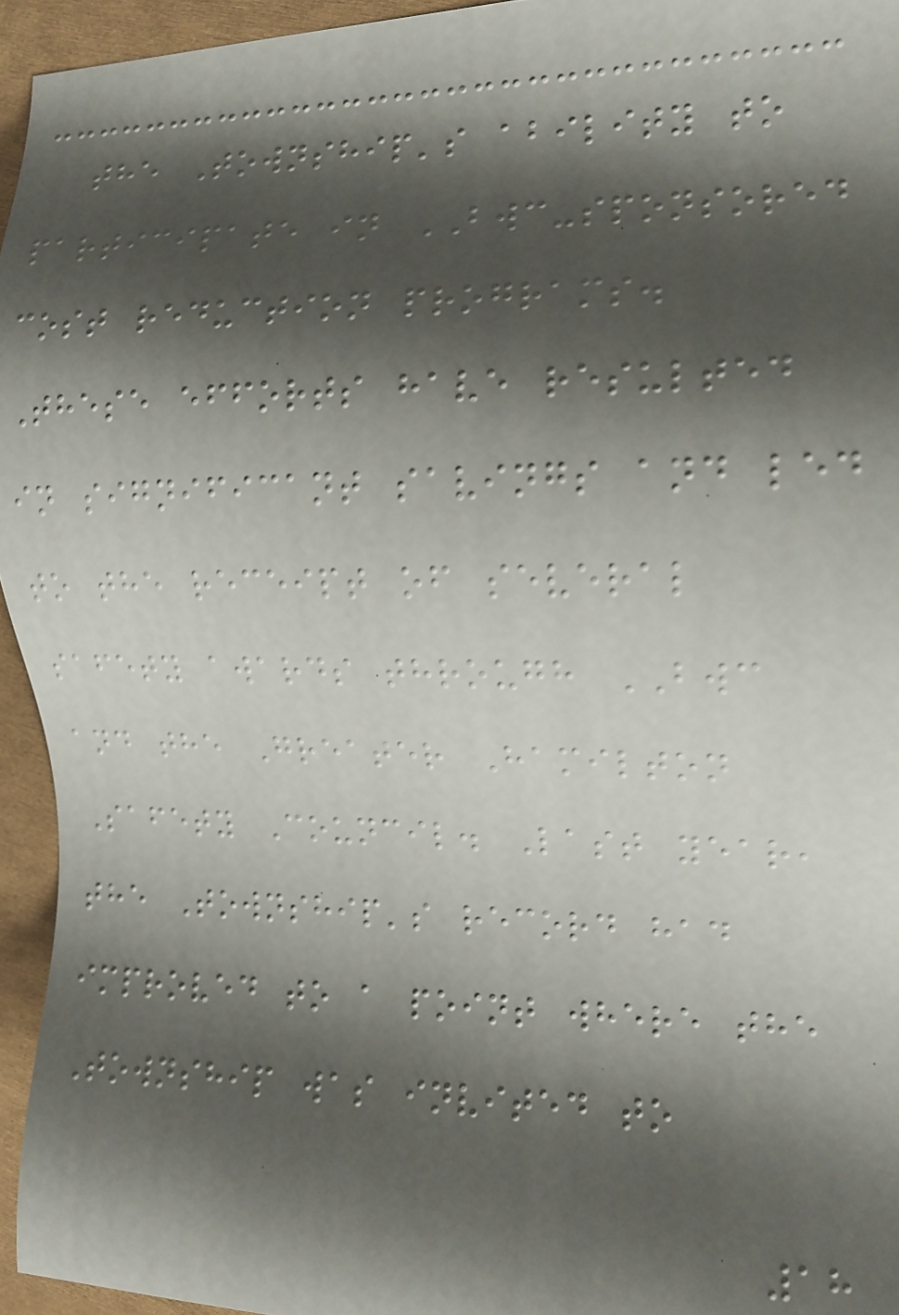the Township's ability to
participate in BWC-sponsored
cost reduction programs.
These efforts have resulted
in significant savings and led
to the receipt of several
safety awards through BWC
and the Greater Hamilton
Safety Council. Last year,
the Township's record had
improved to a point where the
Township was invited to
18
